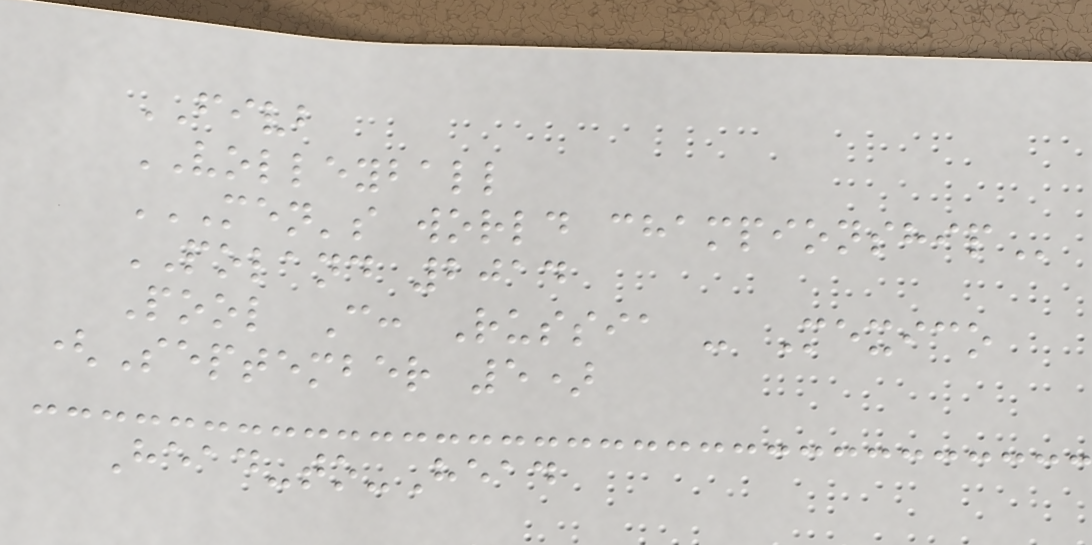FIVB
VOLLEYBALL
MEN'S WORLD CHAMPIONSHIP
POLAND 2014
Pool C: Russia - Mexico
(September 5)
Head-to-Head
